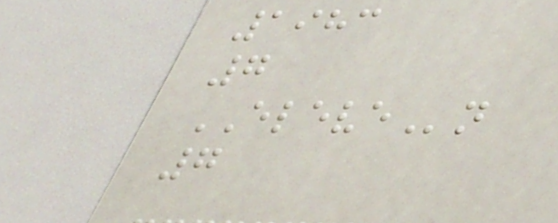1983
7
ELEVEn
7
